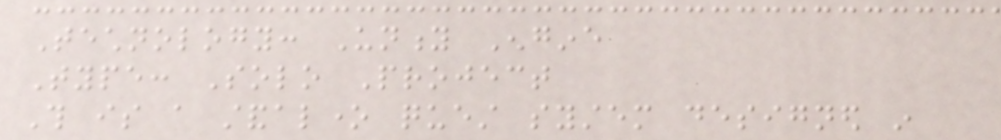Technology: Unity Engine
Type: Solo Project
This is a standalone quest system designed in
